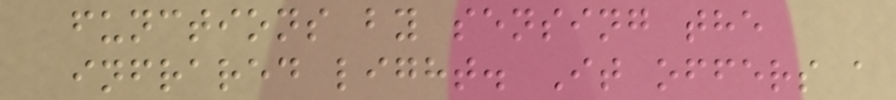functions by sensing the
infrared light. It offers a
